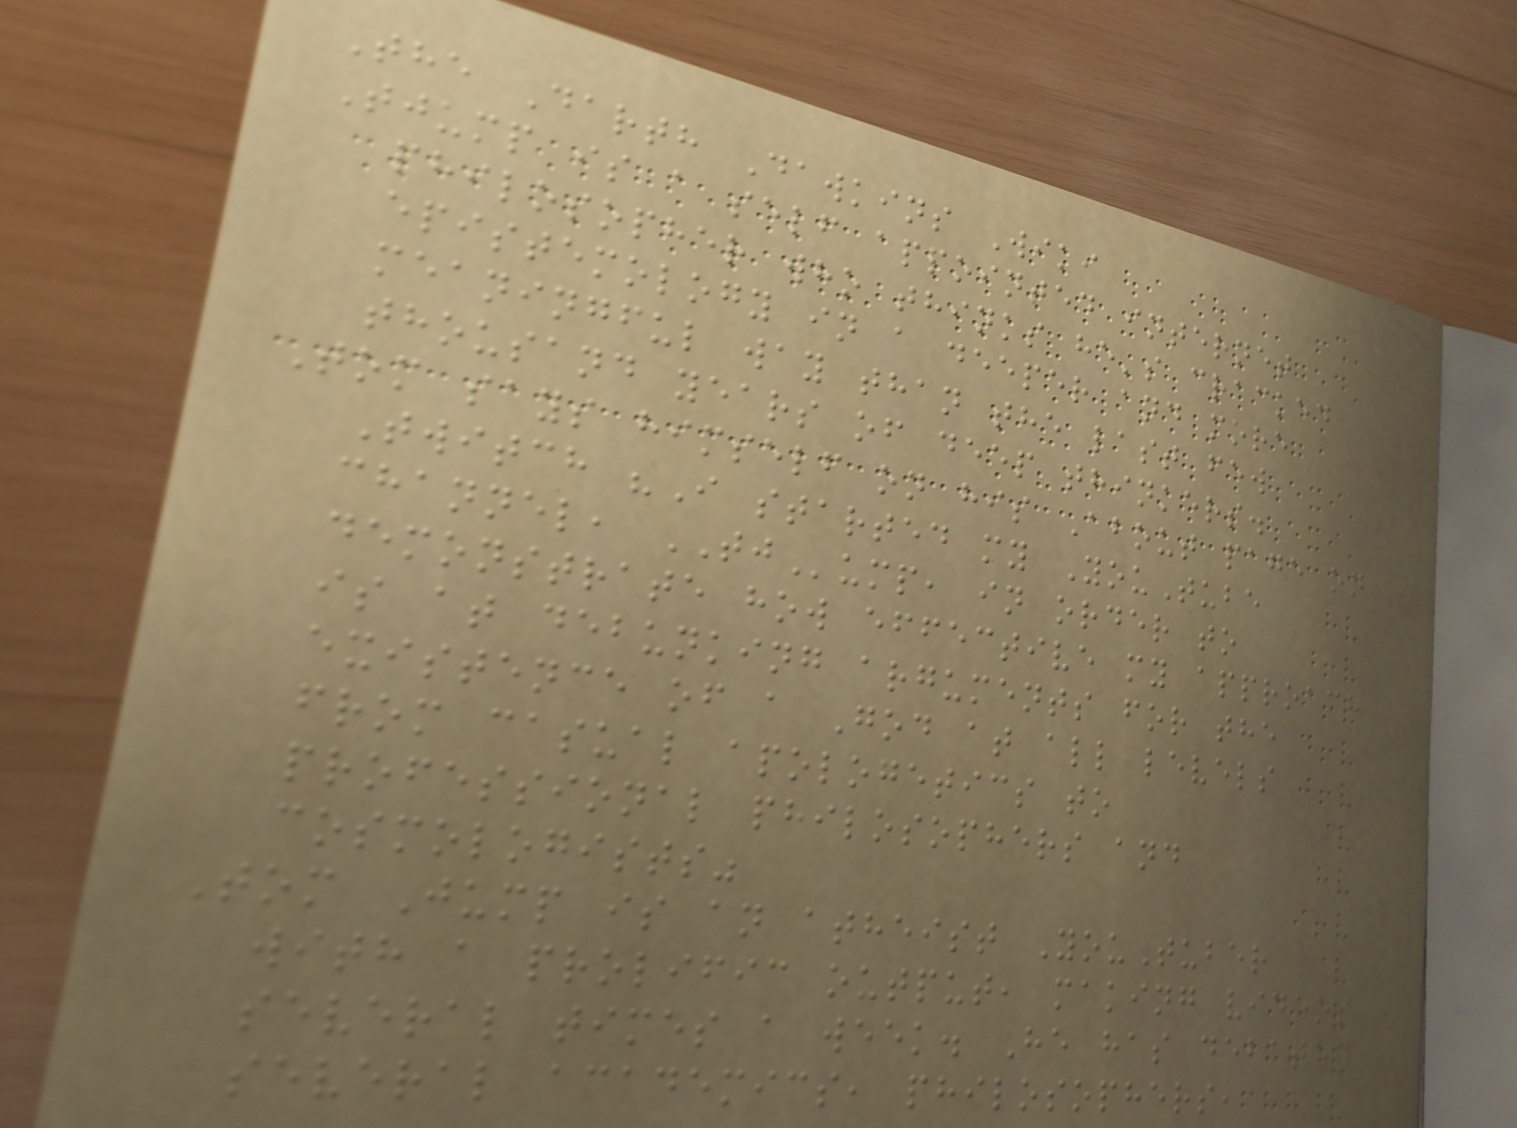The Darth Dawkins Wiki
Tjump is a self appointed internet
philosopher who thinks he's cracked
epistemology in a deeper and more
meaningful way than the last few
thousand years of deep thinkers.
Tom says himself on his About page on
Twitch "I started my YouTube
channel, TJump, in order to
demonstrate how effective my approach
is at debunking arguments for the
existence of a God at all levels
from casual apologetics to
professional philosophers and
cosmologists"
Tom Jump is an atheist YouTuber
with a prolific output, making videos
several times a week. He has debated
several academics, philosophers,
